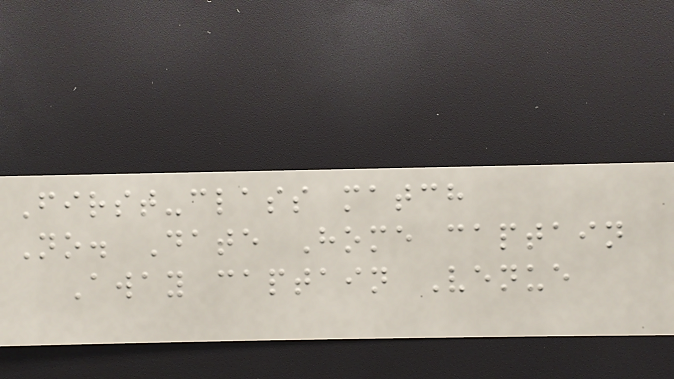First-class match
No. Date Home captain
Away captain Venue
